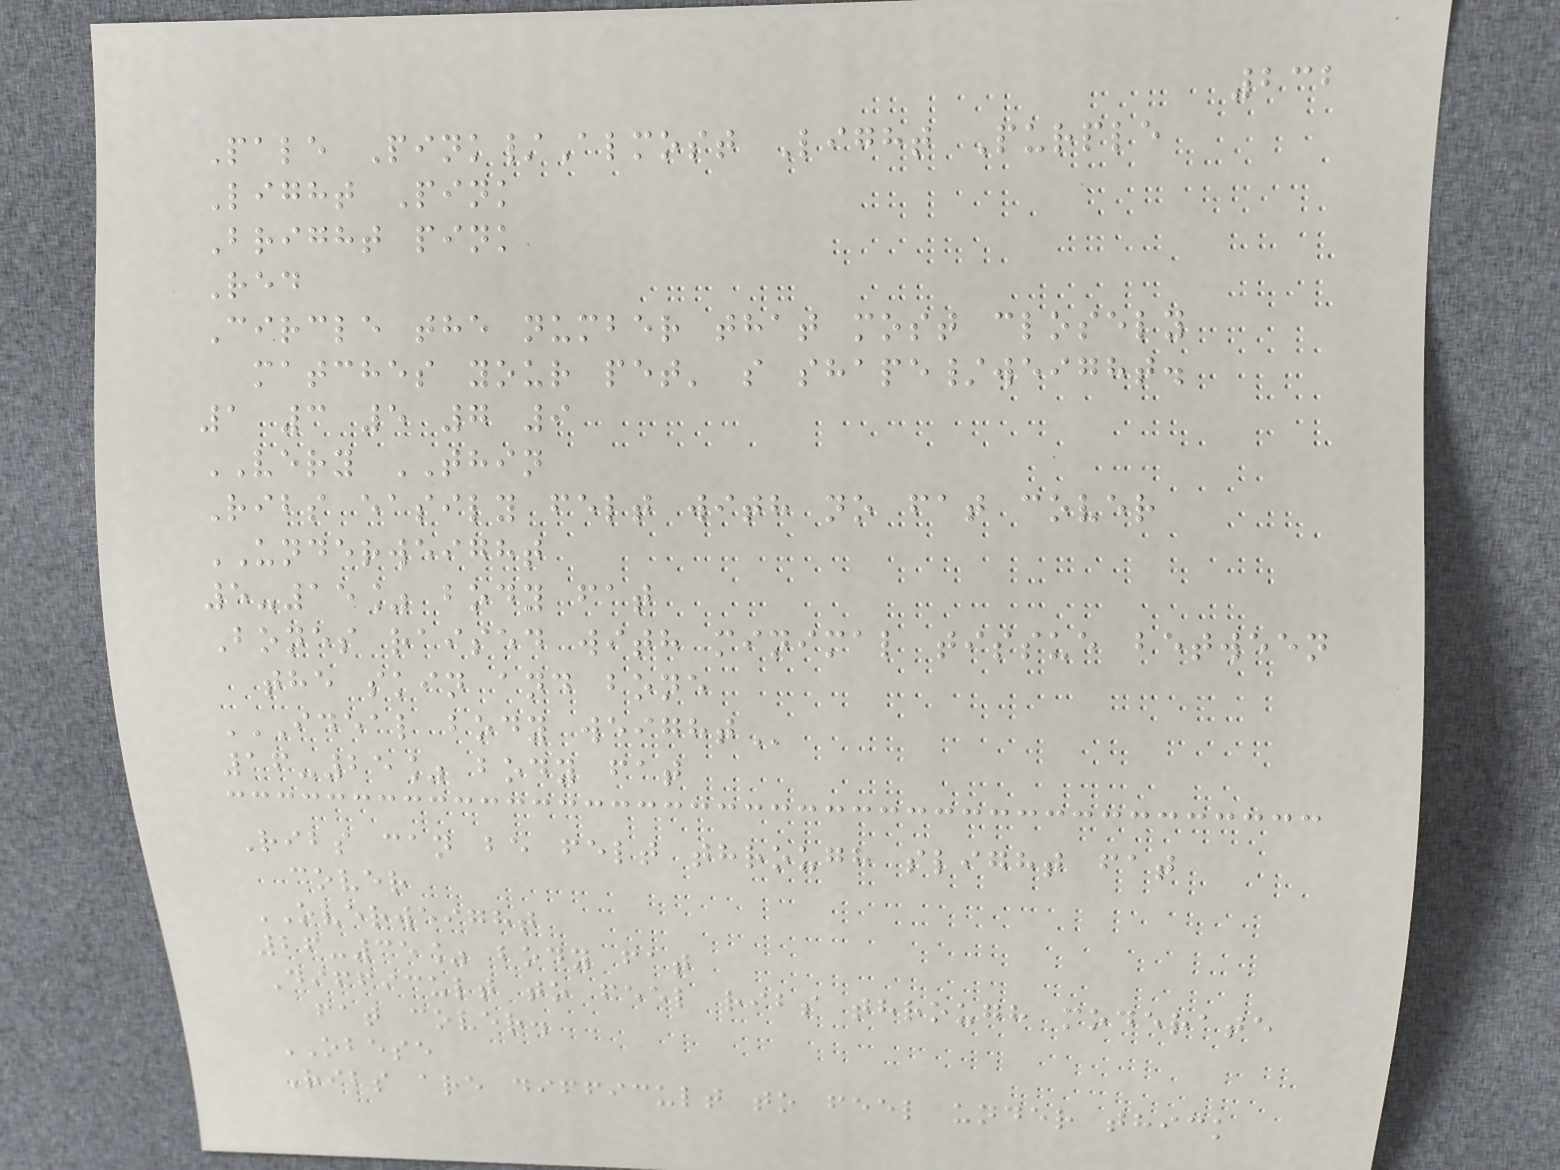232
Pale Pink/Almost Light Purple
Light Pink
Bright pink
Red
Circle the number that most closely
matches your pet' s shape/weight.
1 3 5 7 9
VERY THIN
Ribs easily felt with no fat cover
UNDERWEIGHT
5-15% body fat
Bones raised with minimal tissue between
the skin and bone
IDEAL BODY WEIGHT
16-25% body fat
Ribs can be felt through slight fat
cover
OVERWEIGHT
26-35% body fat
Difficult to feel ribs through moderate
fat cover.
OBESE
Ribs are difficult to feel under thick
